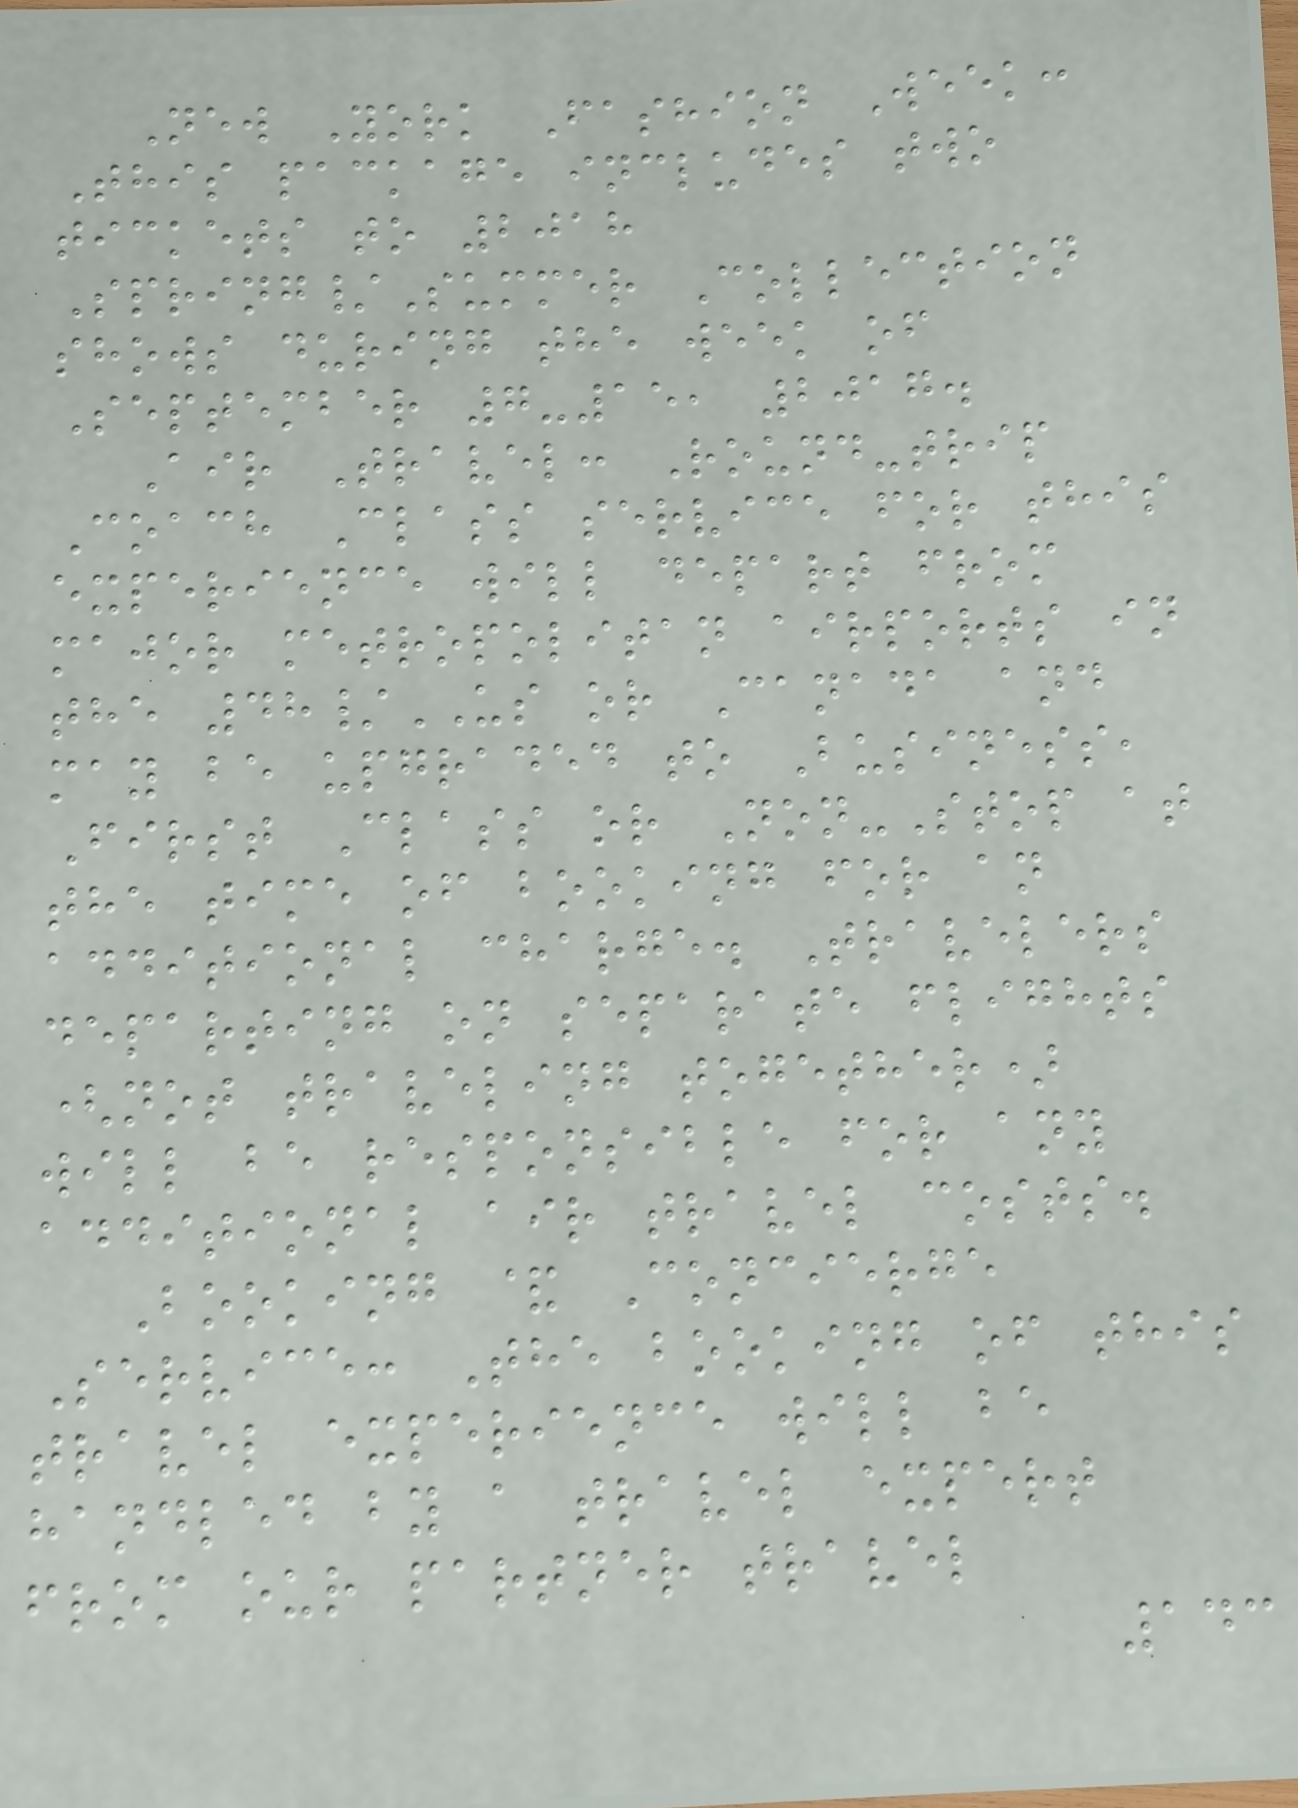New York Fashion Week:
This package includes two
tickets to 2018
Spring/Summer Collection
shows during the week of
September 7-15, 2017.
Air Travel: Round-trip
Coach Class service for this
experience will depart from
major metropolitan airports in
the 48/US or Canada and
may be upgraded to Business,
First Class or Non-Stop at
the time of booking for an
additional charge. Travelers
departing on separate flights
(not traveling together)
will be responsible for any
additional air travel costs.
Booking & Concierge
Service: The booking of this
travel experience will be
handled by a travel expert
from our partner travel
143
